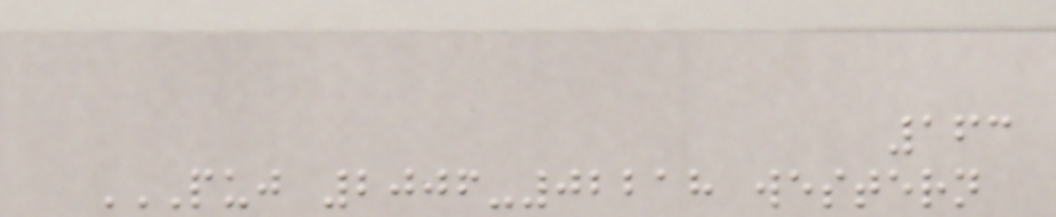163
PUJ 2006-02218 WESTERN
